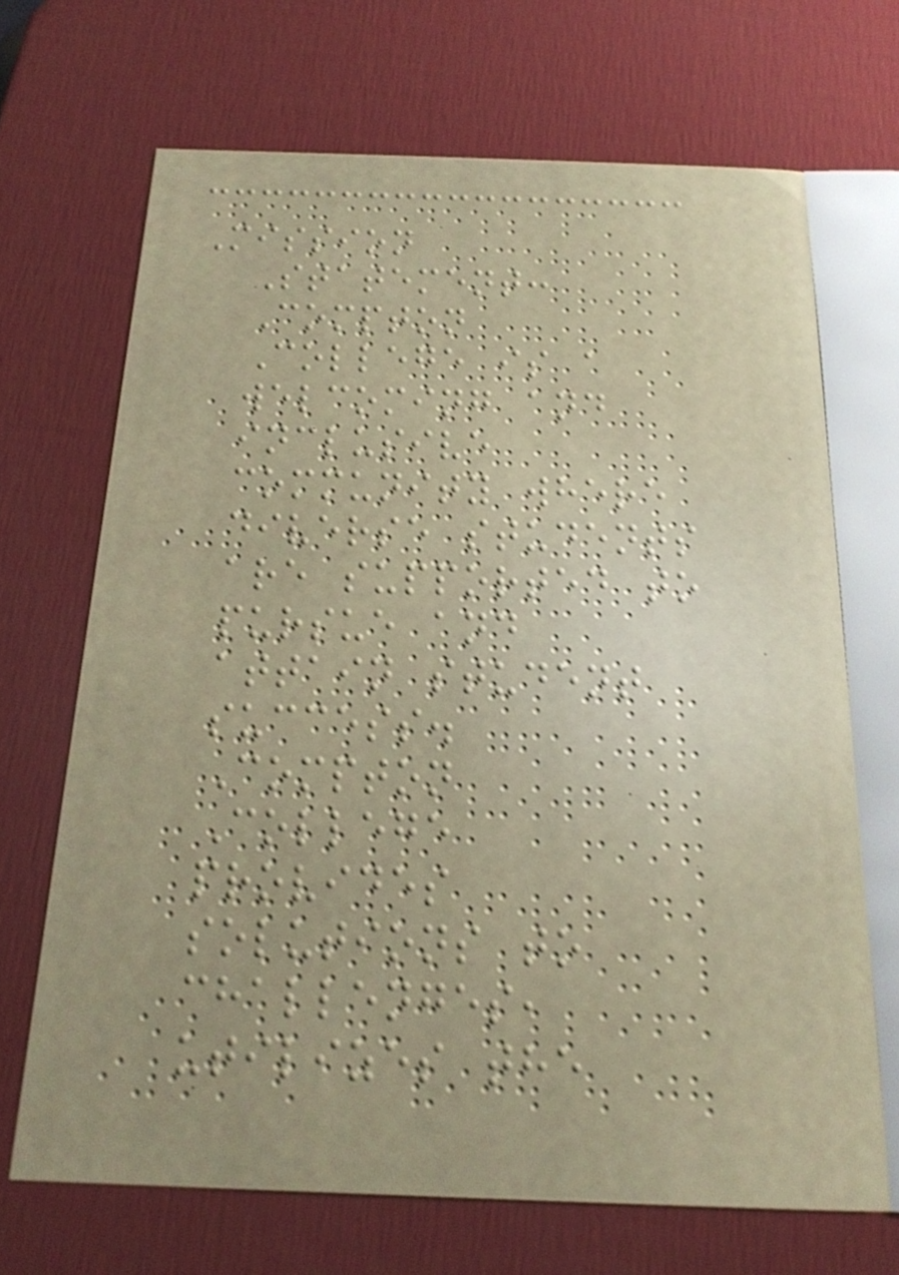Mission
Statement:
Compton
College is a
welcoming and
inclusive
community where
diverse students
are supported to
pursue and
attain student
success.
Compton
College
provides
solutions to
challenges,
utilizes the
